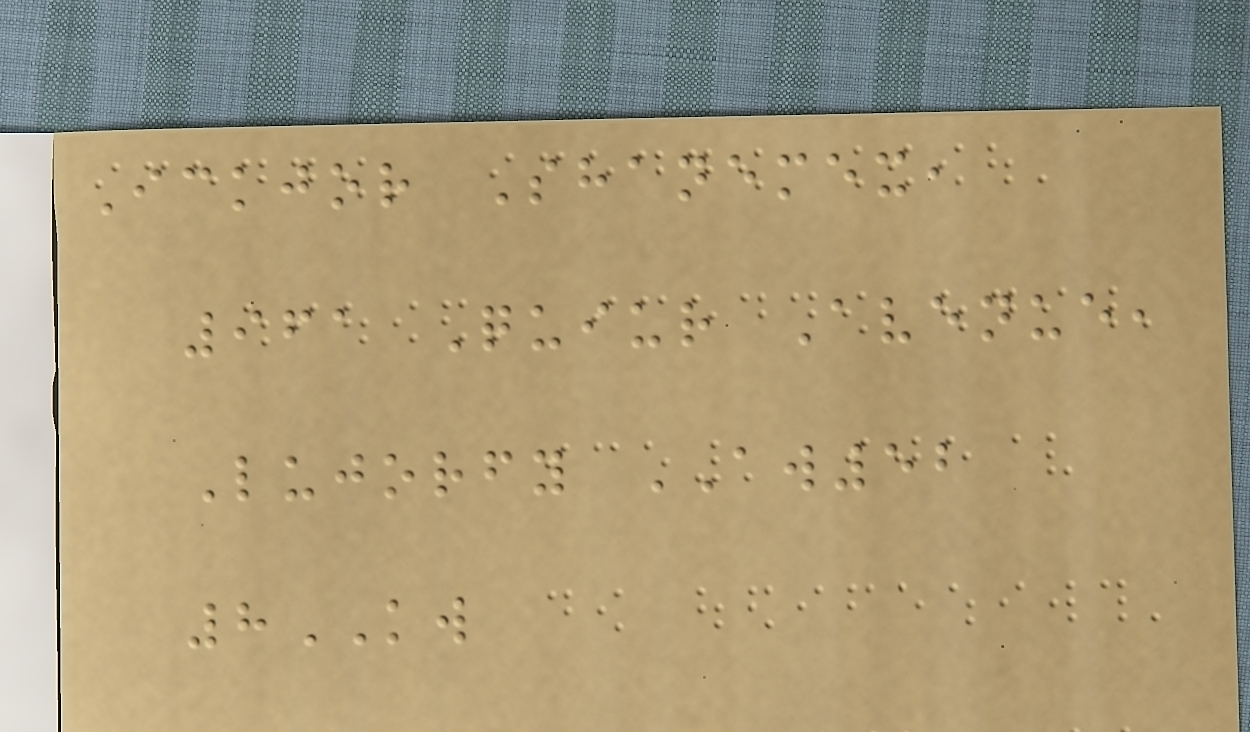Ickjor Shanemex,
961 Quiur Avenue,
Lujorfy AW52
8KW
